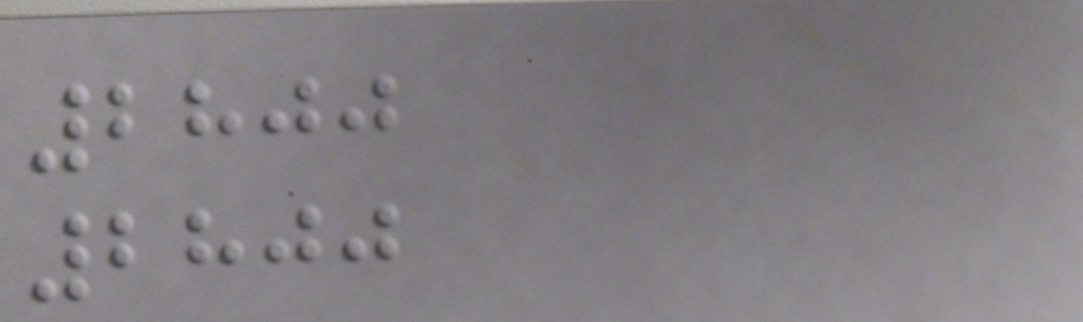2800
2800
